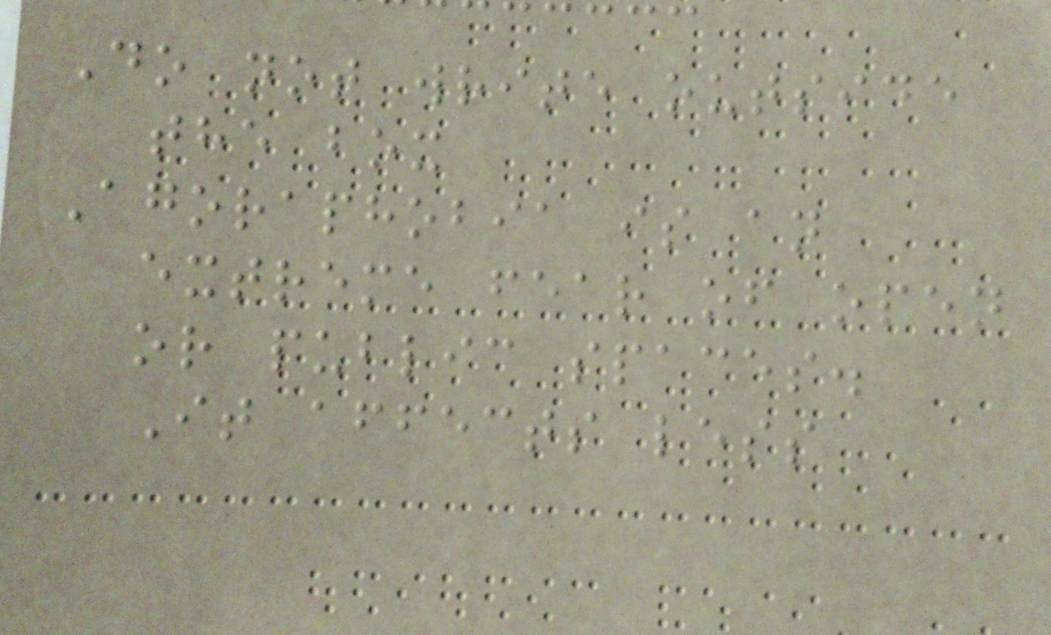Do not write outside
the box
Agoraphobia is an
extreme fear of open
or public spaces.
It affects less
